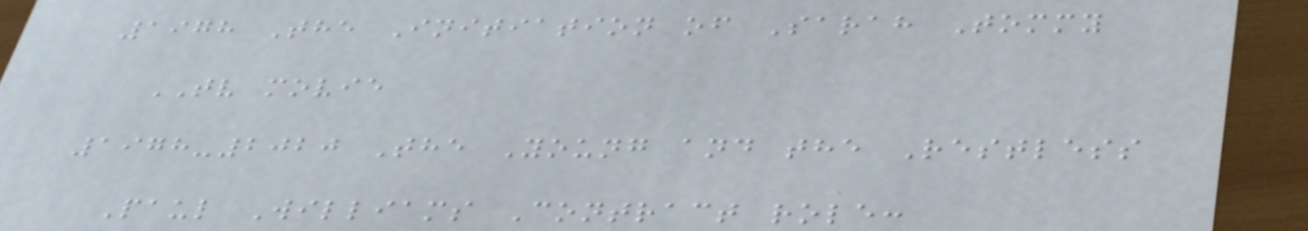1978 The Initiation of Sarah Tommy
TV movie
1978-2020 The Young and the Restless
Paul Williams Contract role:
